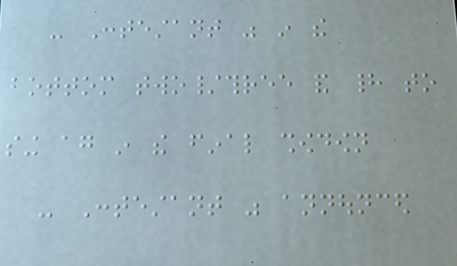- Contestant was in the
bottom two/three and had to
sing again in the final showdown
- Contestant was announced
